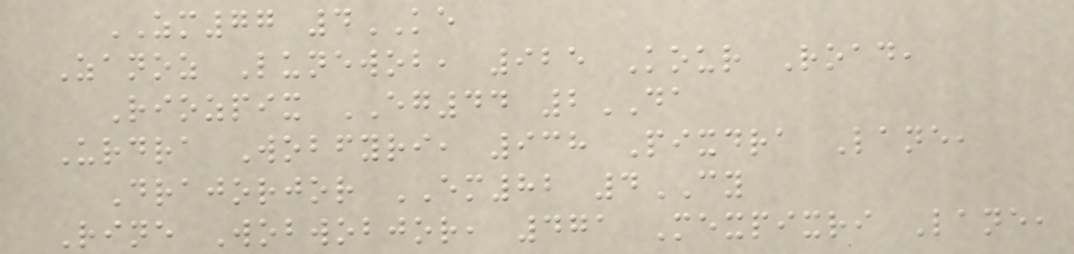ZM77 4KE
Zanoz Lunewob, 925 Kour Road,
Riozpix EG44 2DA
Urdra Wobfyri, 938 Pixdra Lane,
Drajorjor EM82 4CY
Rine Wobwobjor, 471 Mexpixri Lane,
